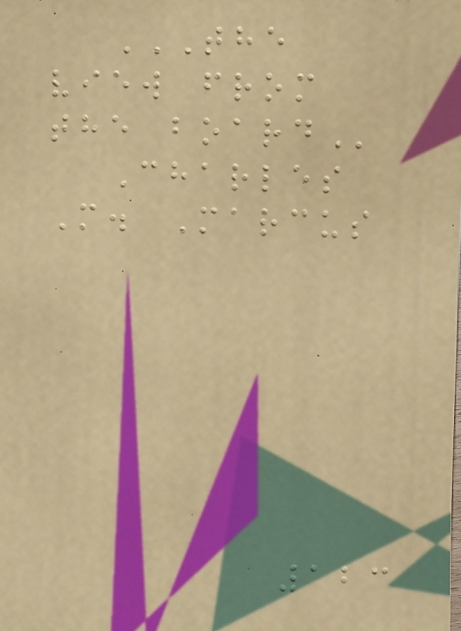THE
VIEW FROM
THE BOARD
Charles
M. Marcus
123
